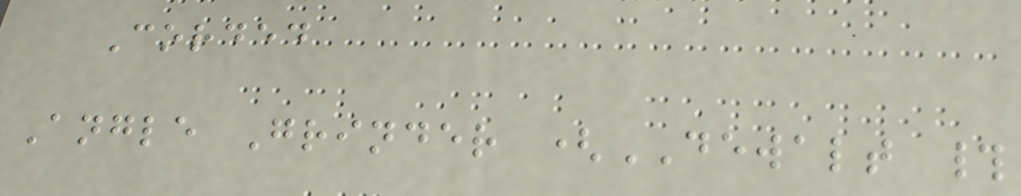Corded
Angle Grinder (DEWALT #
